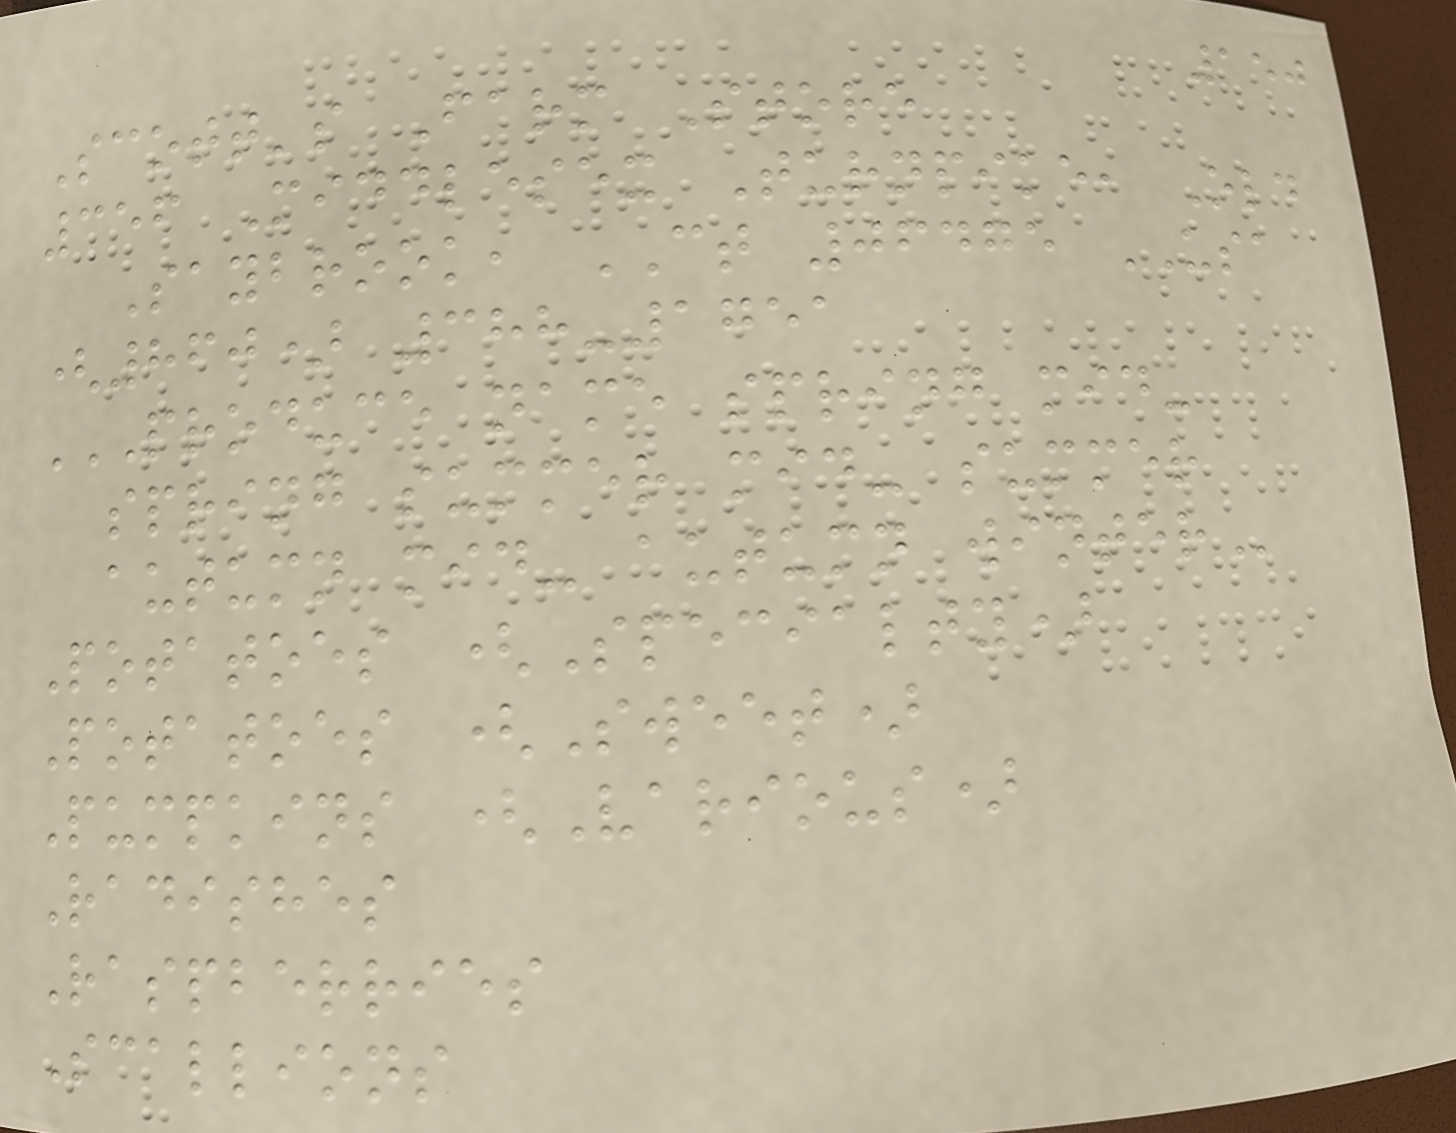150
Scott's Farm Store
356 Middlesex Turnpike, Old
Saybrook, CT 06475 USA
(860) 388-1751
PRODUCE NAME SPRING MID-
SPRING SUMMER MID- SUMMER
AUTUMN MID- AUTUMN WINTER
Potatoes (Specialty)
Potatoes (Sweet)
Pumpkins (Various)
Radishes
Raspberries
Scallions
